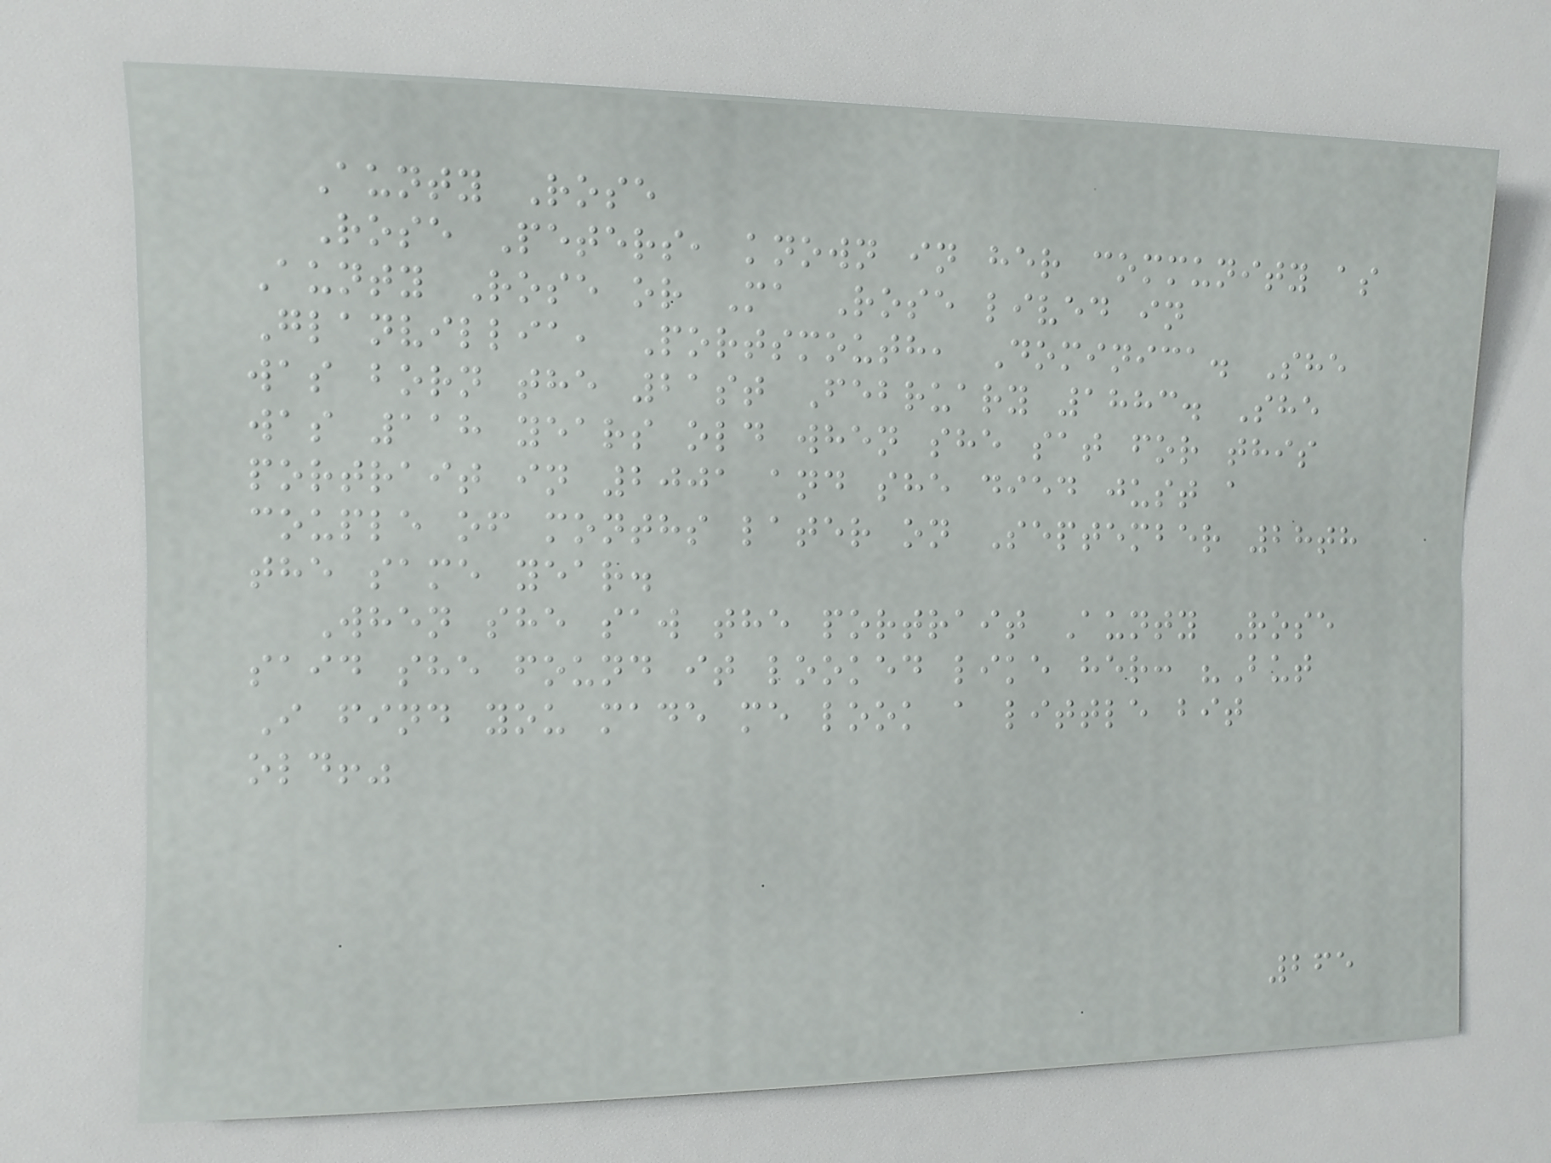Aunty Rose
Rose Peters, known in her community as
Aunty Rose or Ma Rose lived in
Glanvillia, Portsmouth, Dominica. She
was born the 21st February 1883. She
was 118 years old when she sat for this
portrait in 2001 and she died just a
couple of months later on September 28th
the same year.
When she saw the portrait Aunty Rose
said she found it looked like her: "But
I find you made me look a little bit
old!"
265
